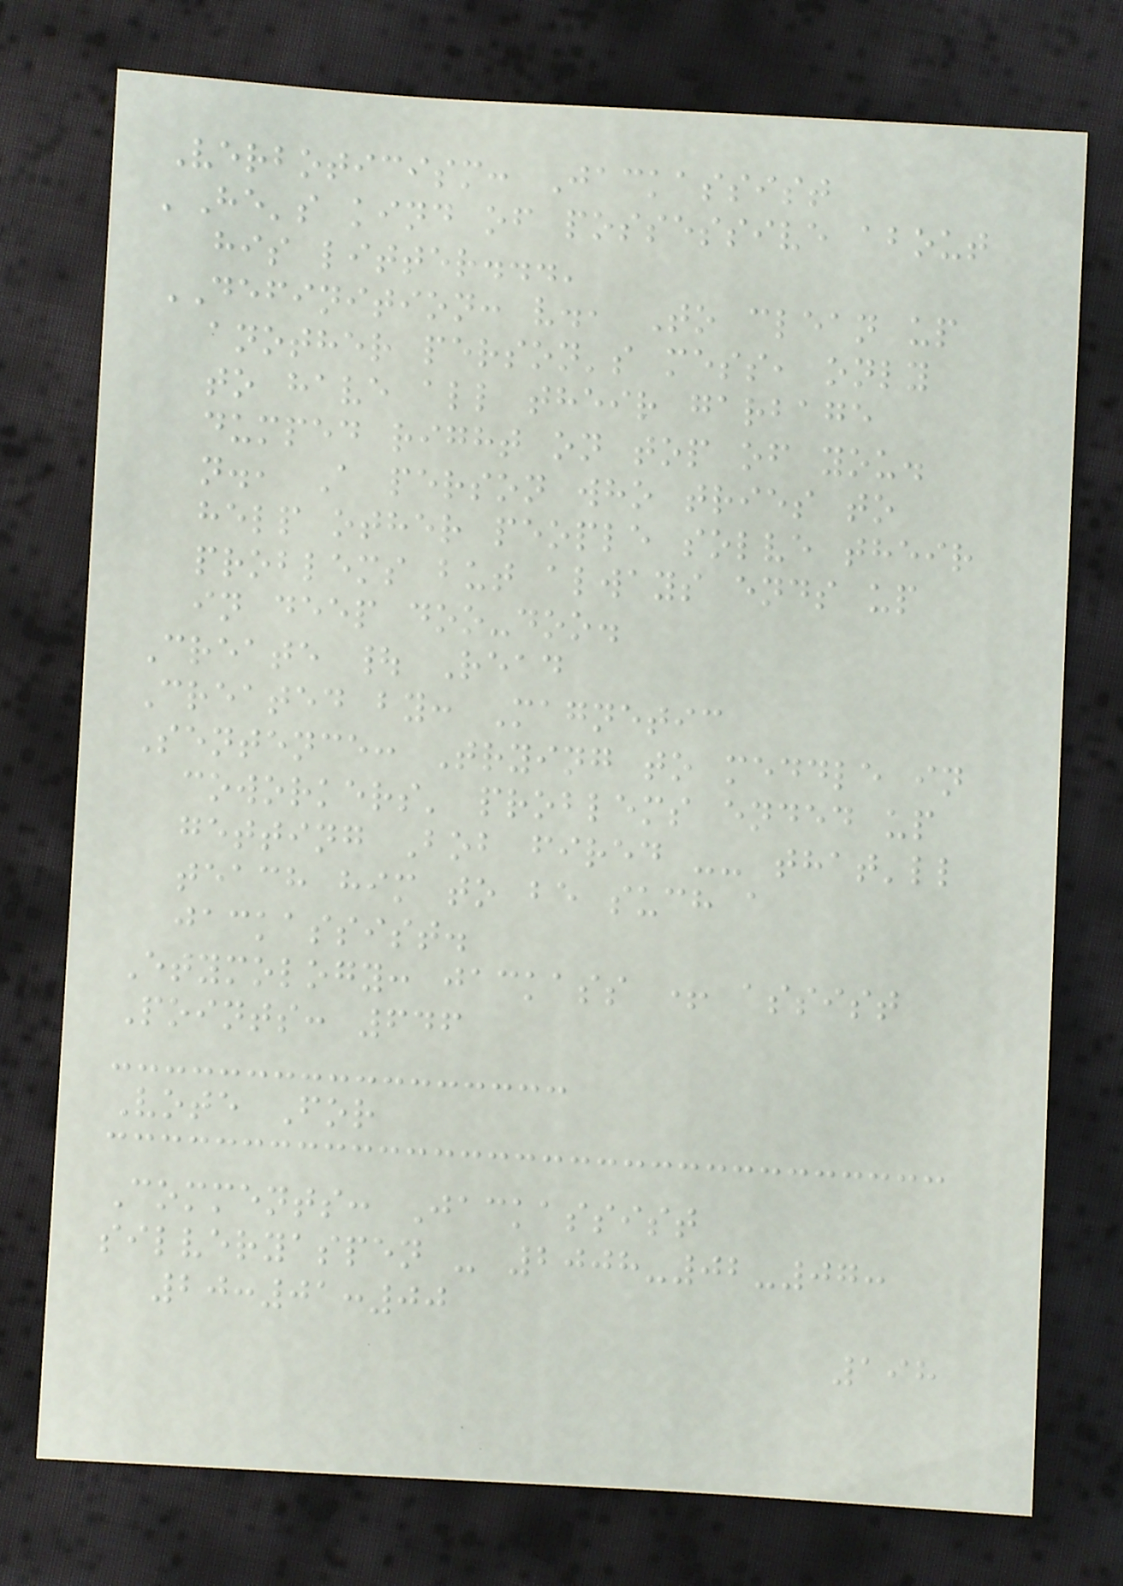Verboticism: Jackassist
'He's kind of possessive about
his litter...'
DEFINITION: v., To clean up
another person's mess, only
to have all their garbage
dumped right on top of you.
n., A person who tries to
help other people solve their
problems but always ends up
in deep doo-doo.
Create | Read
Created by: Magnetic
Sentence: Trying to meddle in
coworkers' problems ended up
getting Bob fired -- that'll
teach him to be such a
jackassist.
Etymology: jackass + assist
Points: 646
Vote For
Comments: Jackassist
silveryaspen - 2008-02-07:
20:01:00
198
